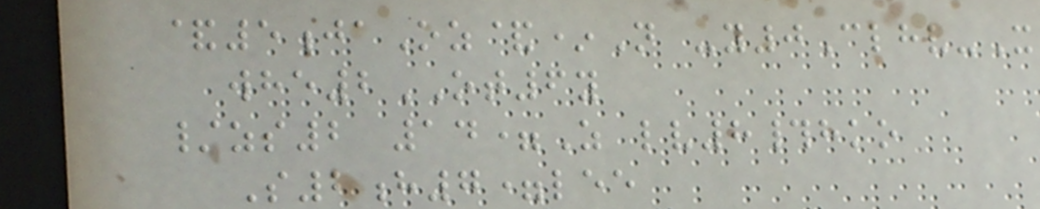&5jaOz&*N -y0Clhv-X
whe2OT6y
/zs2 14=Z lv8#hko
S2h7=lee
